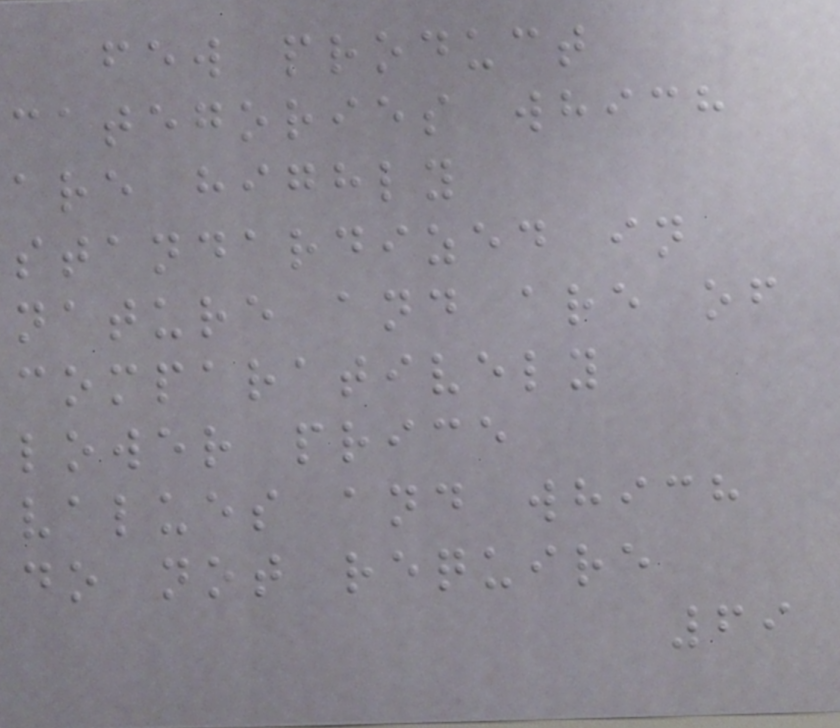few product
categories which
are highly
standardized in
nature and are of
comparatively
lower price
values and which
do not require
69
